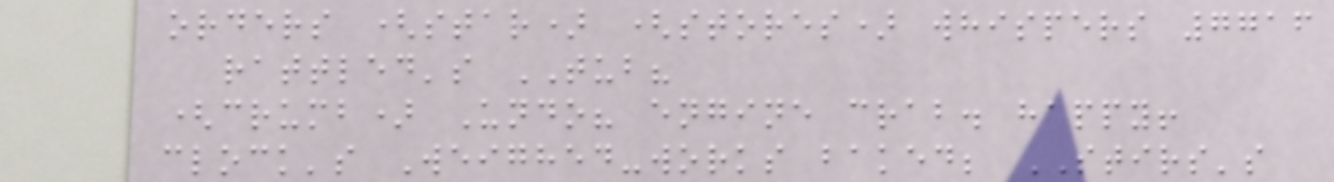orders (star) (stores) whispers 7716
rattled's TUB?
(crumb) Undo? engine crab. happy!
clock's Weighed-works baked; STIRS's
